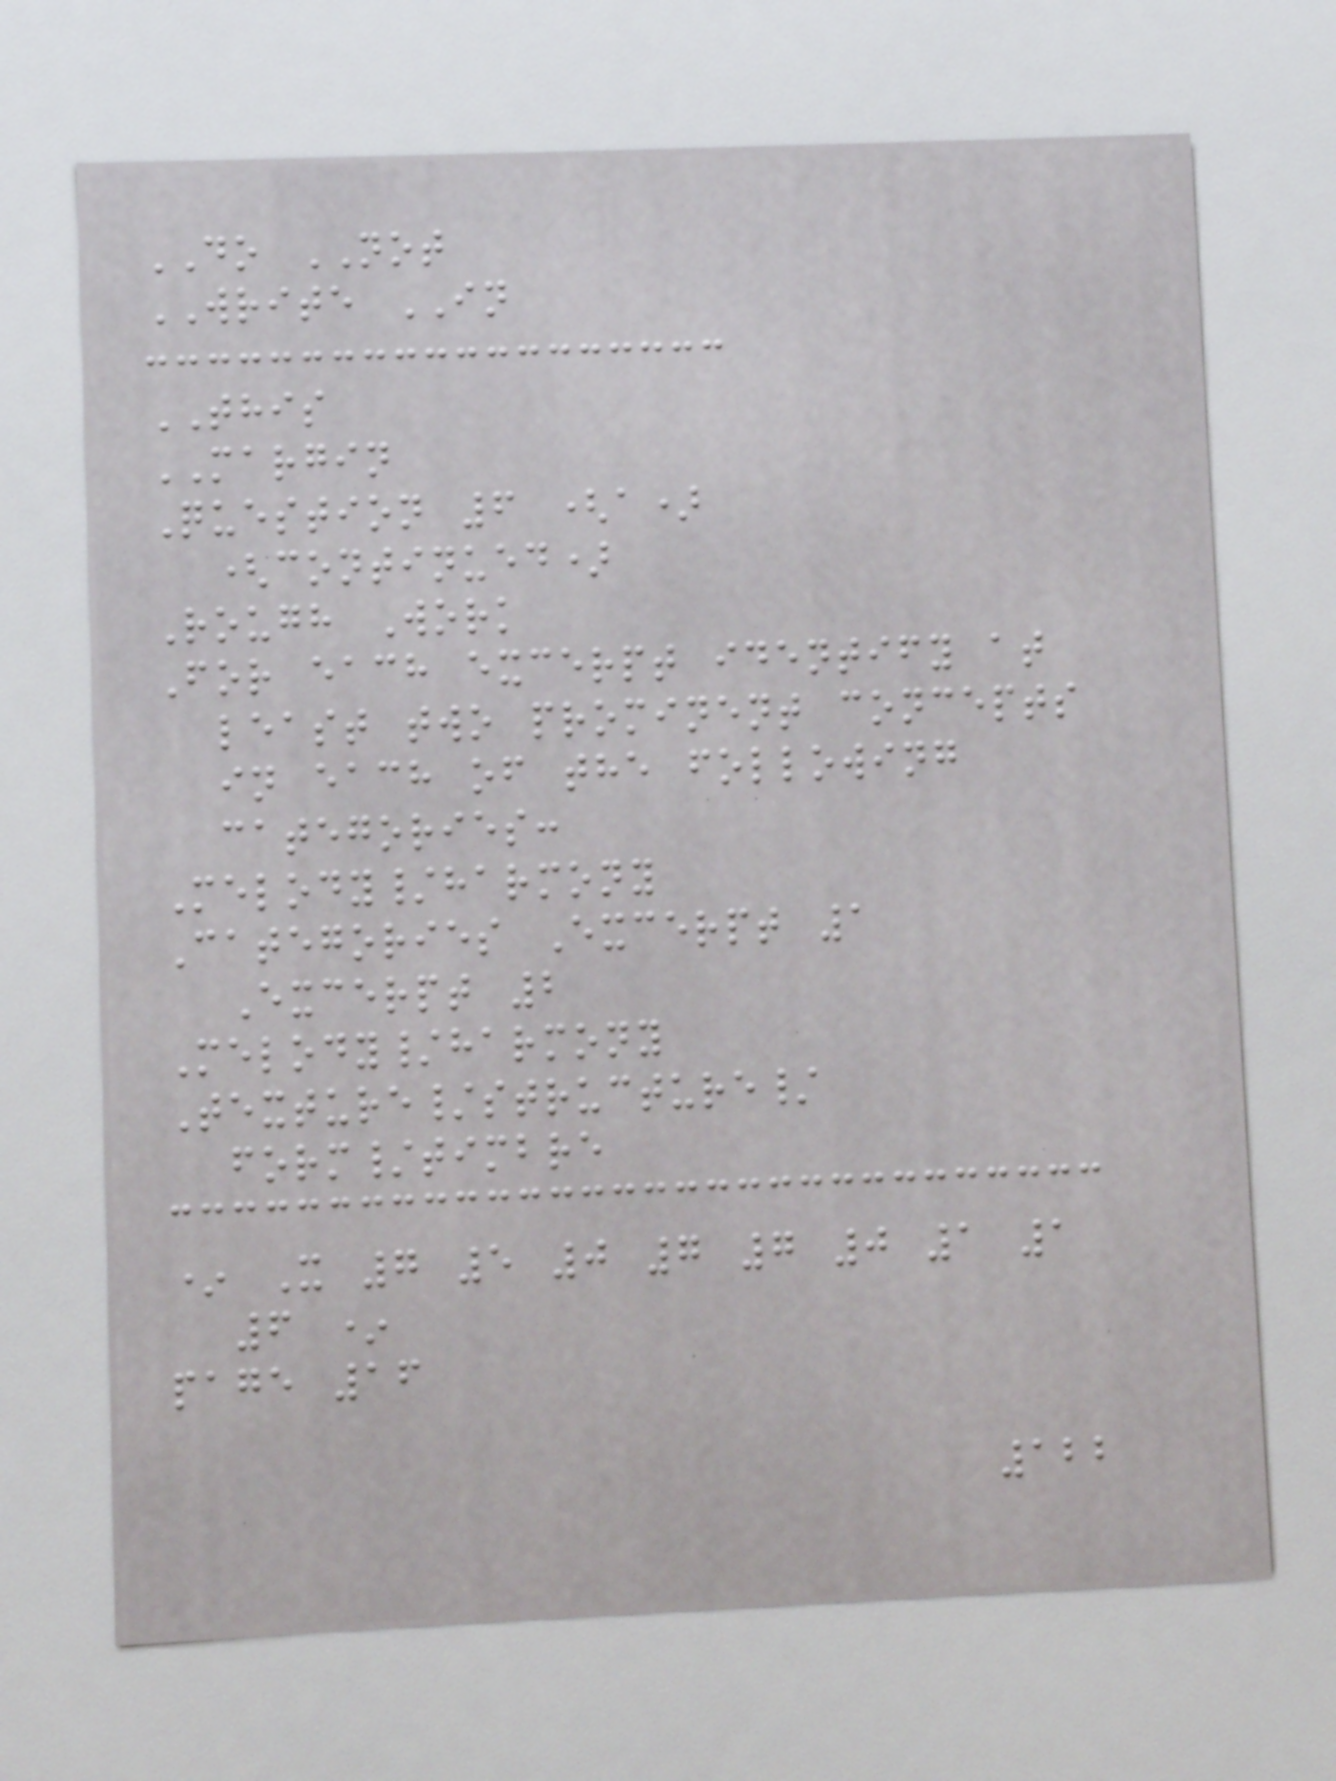DO NOT
WRITE IN
THIS
MARGIN
Question 6 (a)
(continued)
Rough Work
For each excerpt identify at
least two prominent concepts
in each of the following
categories:
Melody/harmony
Categories Excerpt 1
Excerpt 2
Melody/harmony
Texture/structure/
form/timbre
* X 7 5 0 7 7 0 1 1
6 *
page 16
122
